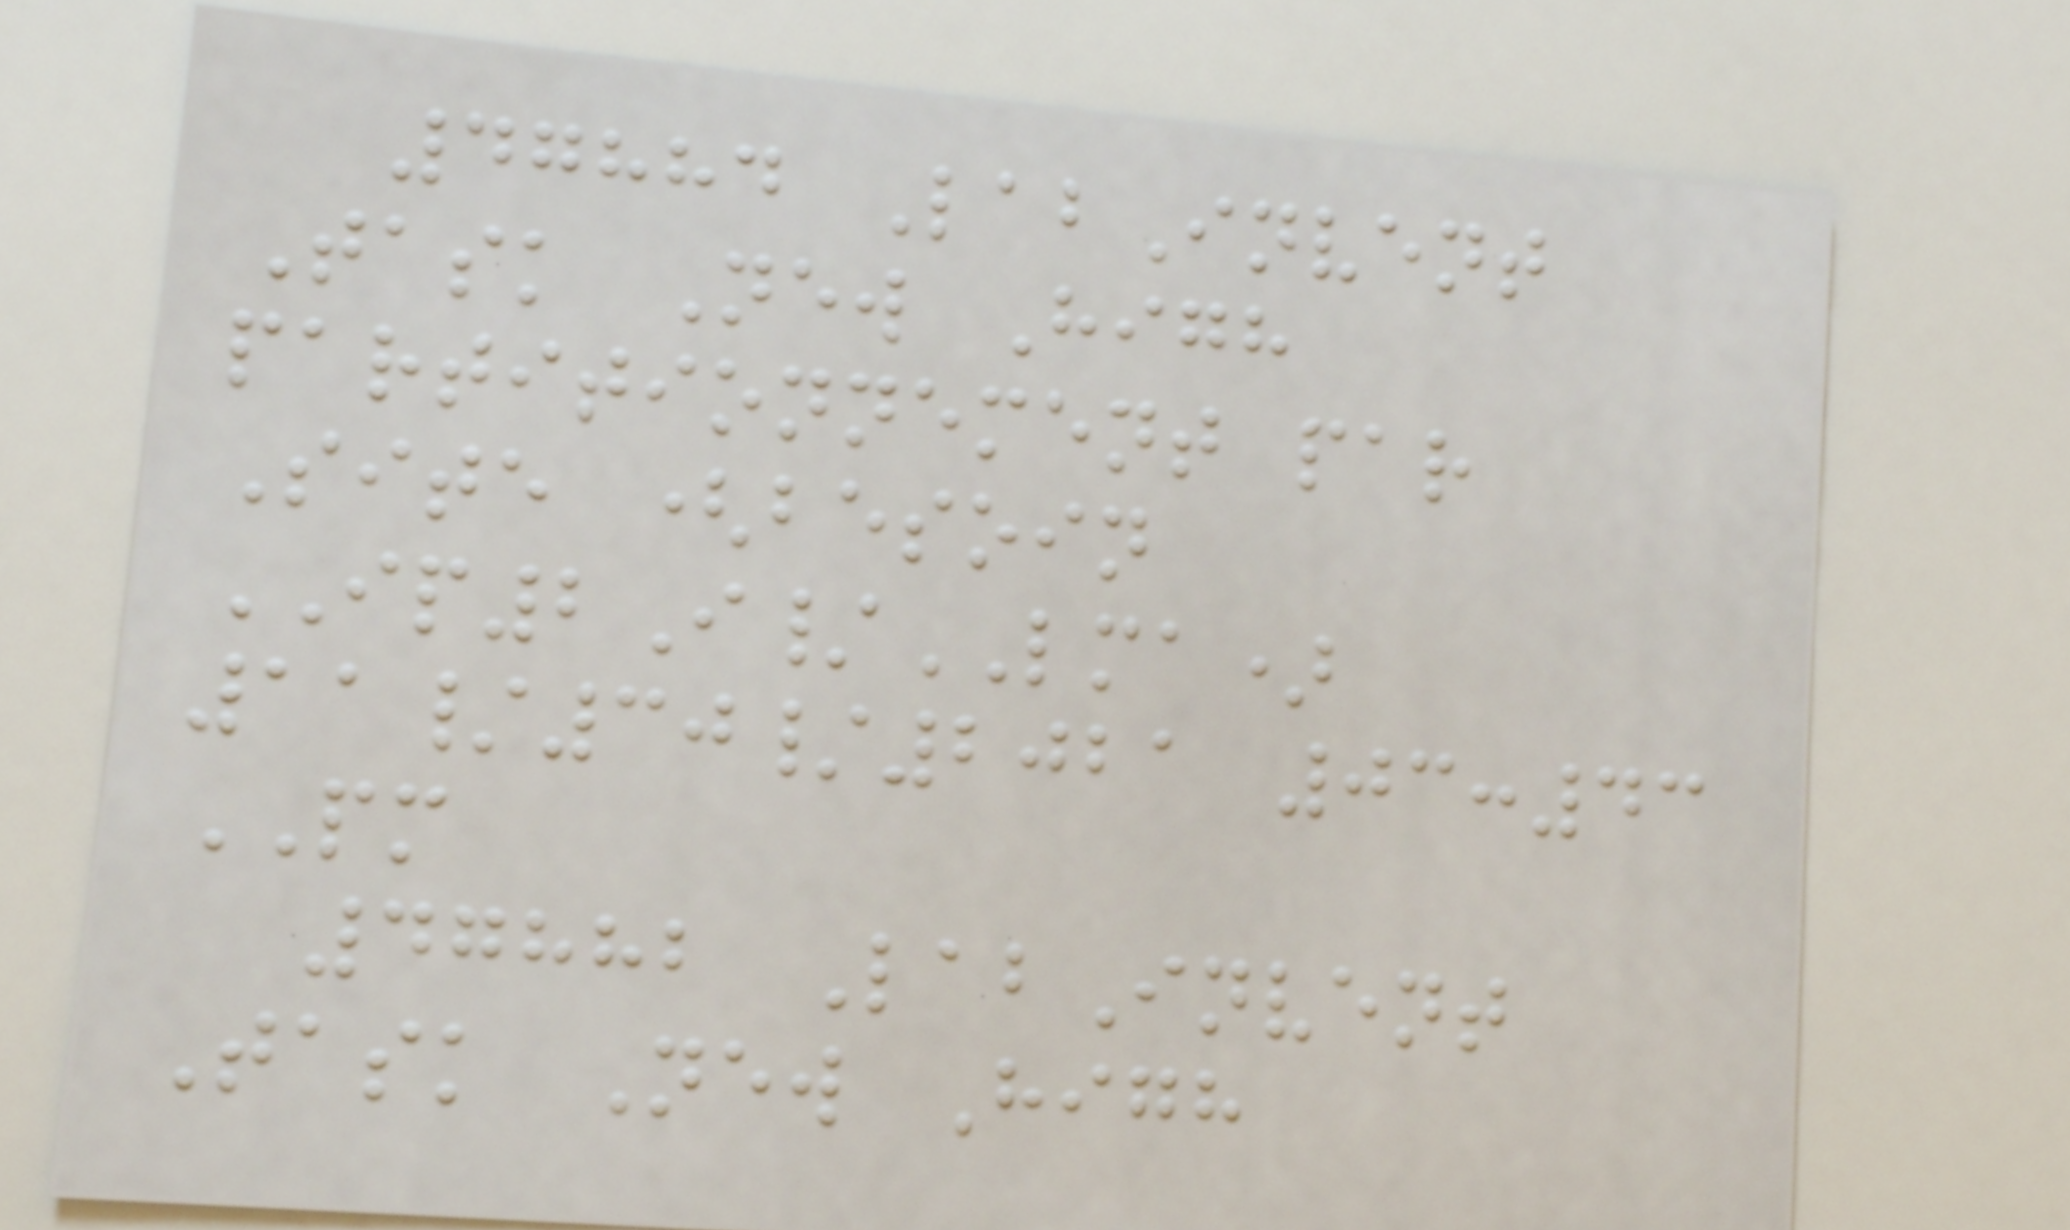47884 LabInvent
Task New High
partitionnement par
Site (besoin
IP2I/LMA)
11/30/2021 03:43
PM
47882 LabInvent
Task New High
